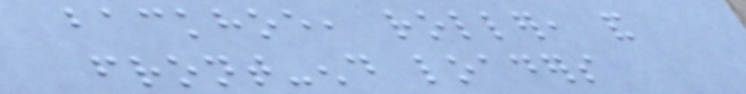backhoe, roller, and
front-end loaders
